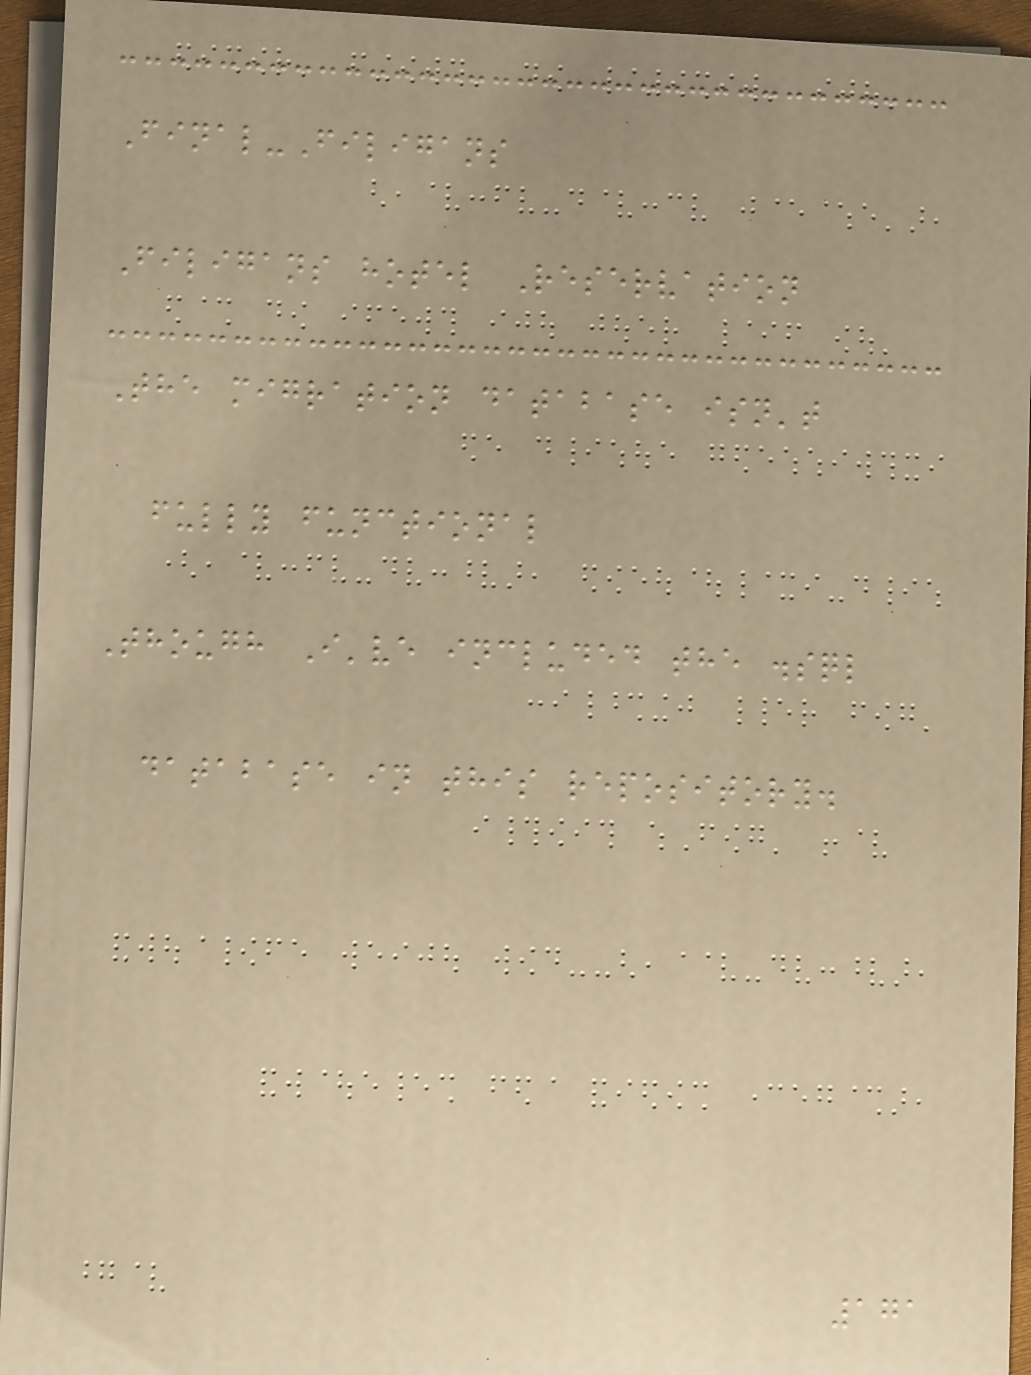Final-Filigans
Filigans hotel Reservation
The migration database isn't
fully functional
Though I've included the .sql
database in this repository.
171
